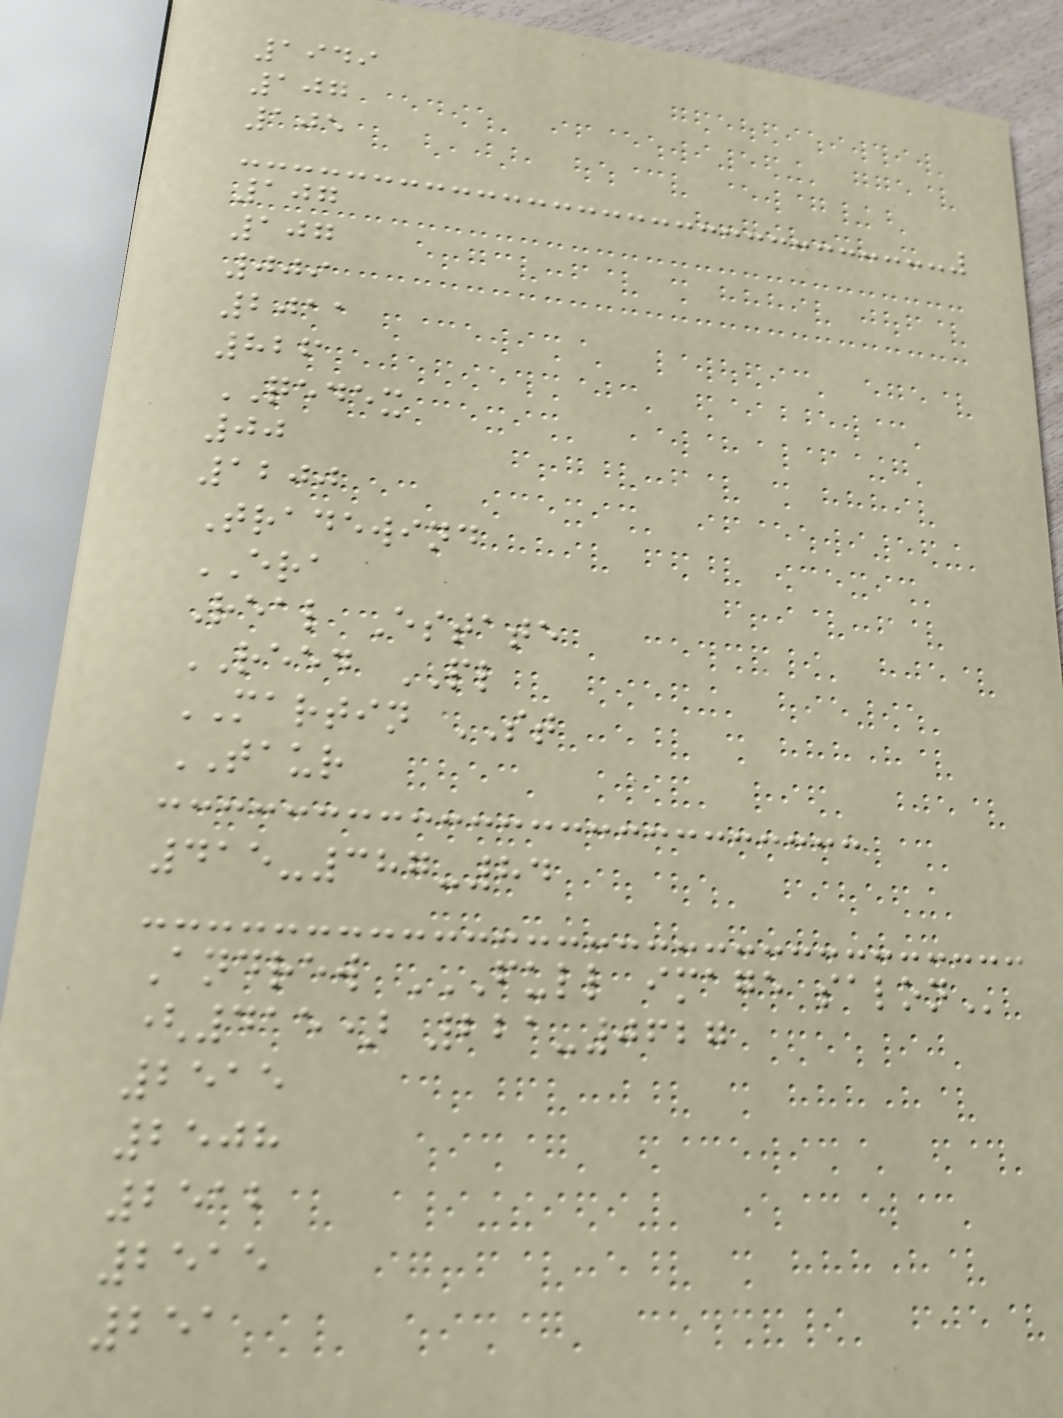1949
107
105
107
107
009
2011
826
QEDEX
00
1200
Tradewind
ERA
Real Estate
REED PL
MARTIN ST
TAUR
415-387-84
Andrew FULL IMAGE SALON
(415) 221-0627
2515
2508
2512
2515
251
